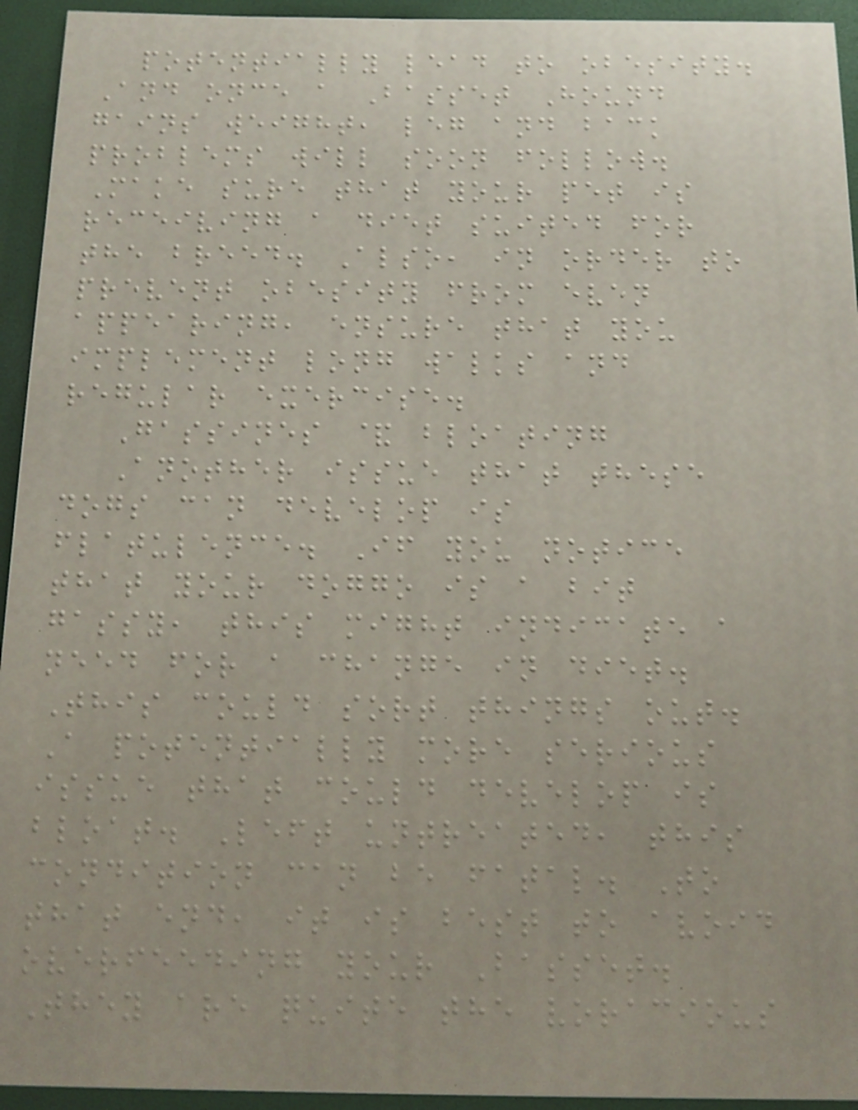potentially lead to obesity.
And once a Basset Hound
gains weight, leg and back
problems will soon follow.
Make sure that your pet is
receiving a diet suited for
the breed. Also, in order to
prevent obesity from even
appearing, ensure that you
implement long walks and
regular exercise.
Gassines & bloating
Another issue that these
dogs can develop is
flatulence. If you notice
that your doggo is a bit
gassy, this might indicate a
need for a change in diet.
This could sort things out.
A potentially more serious
issue that could develop is
bloat. Left untreated, this
condition can be fatal. To
that end, it is best to avoid
overfeeding your Basset.
They are quite the voracious
